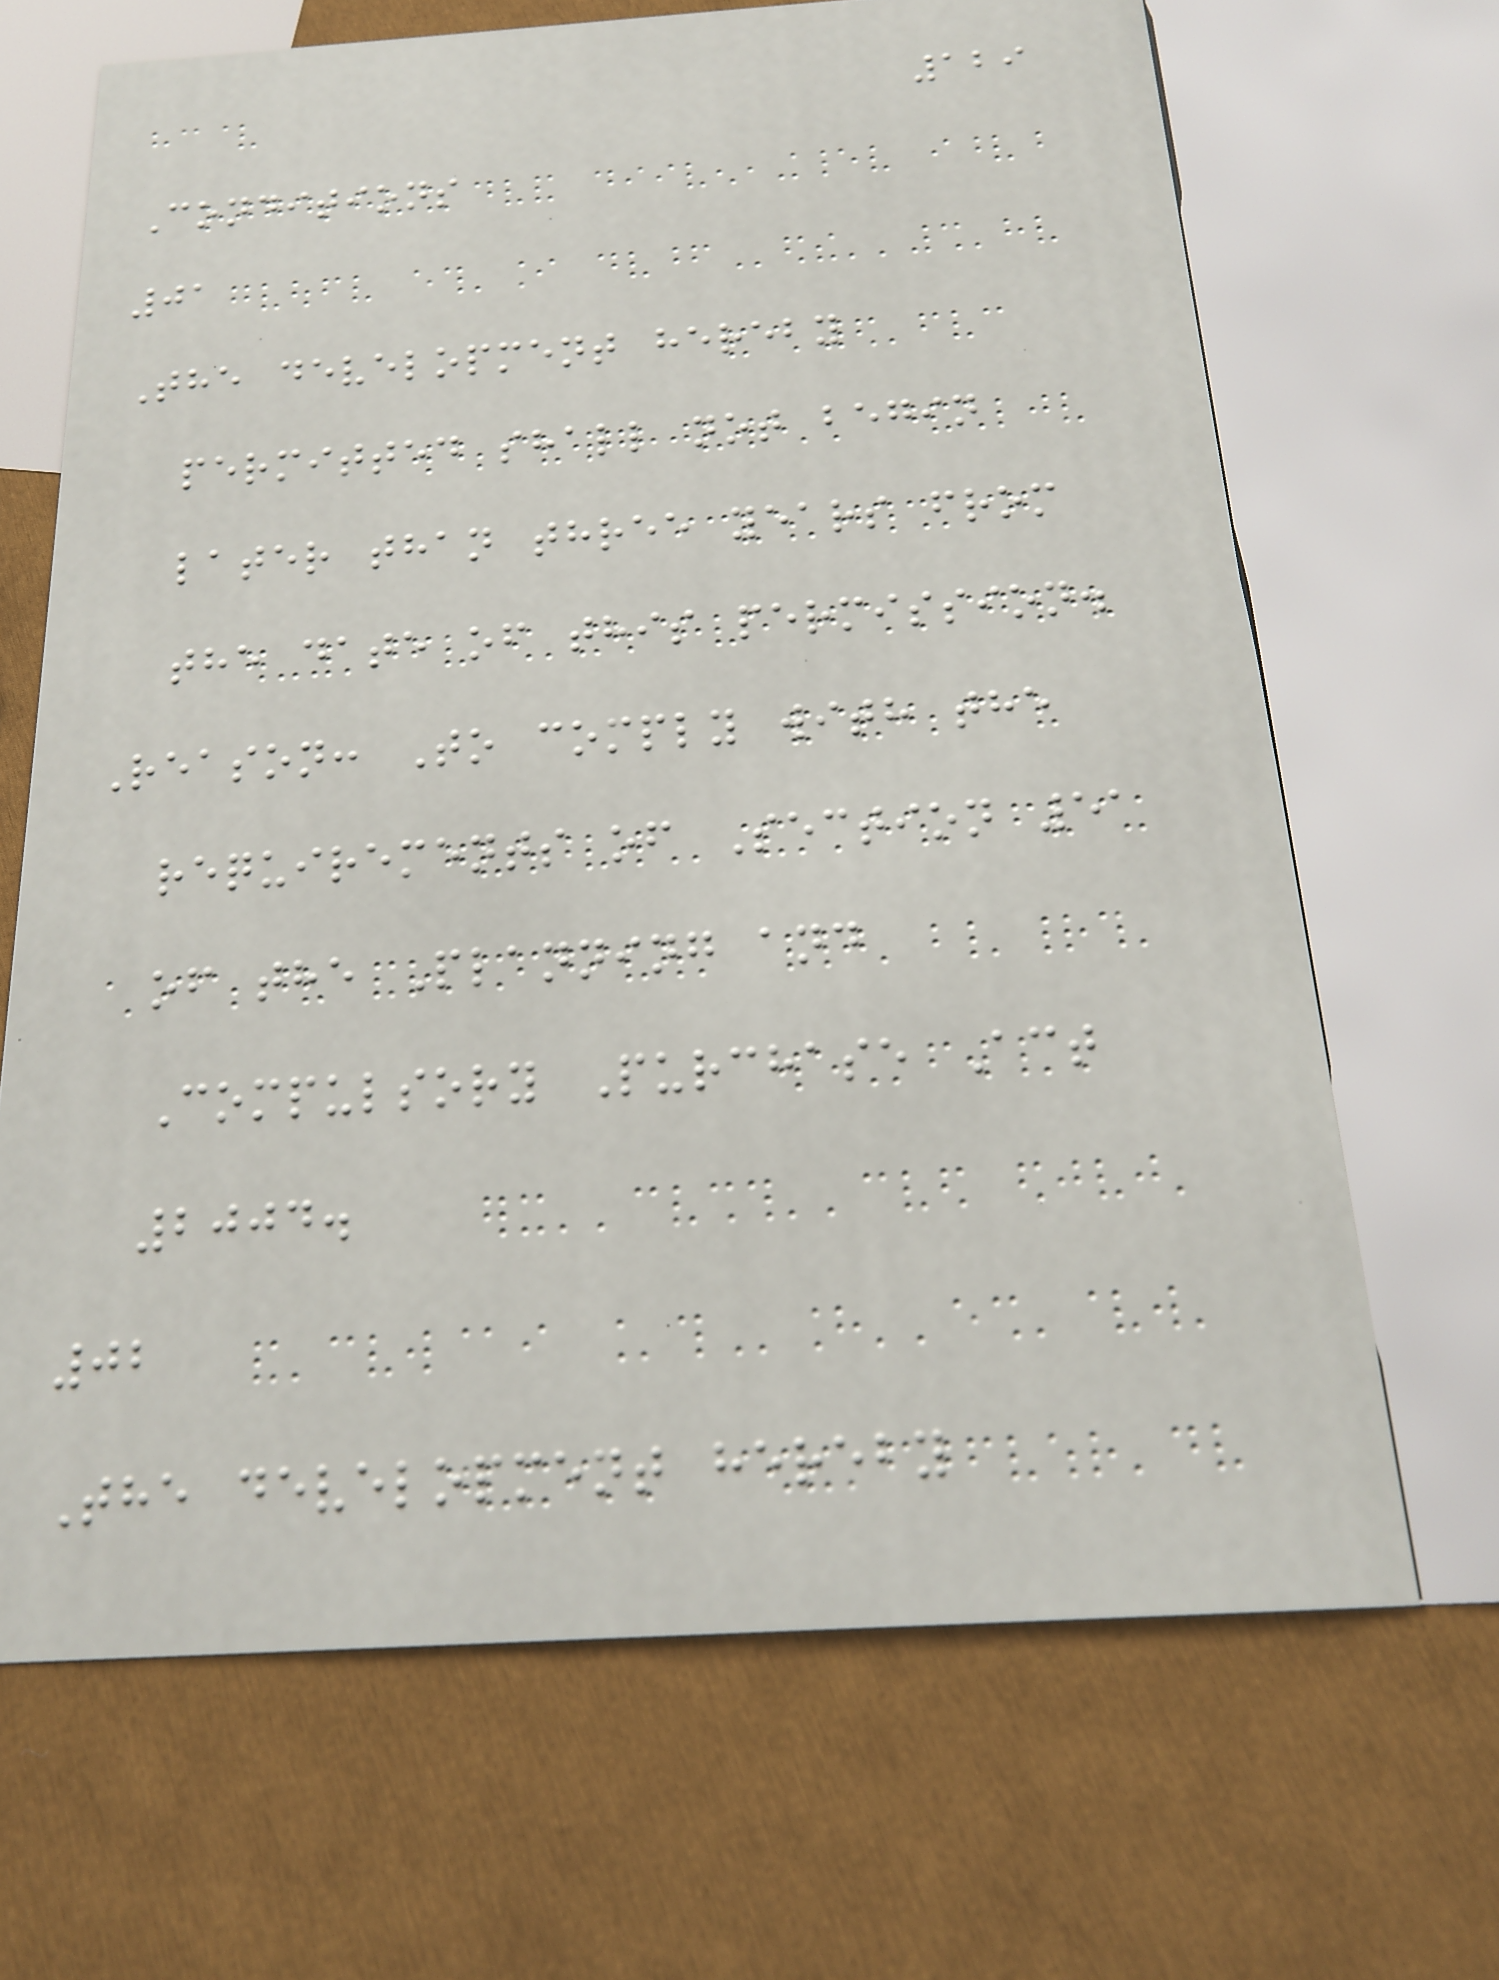129
Conditions
01
The development hereby
permitted shall not begin
later than three years from
the date of this permission.
Reason: To comply with the
requirements of Section 51
of the Planning and
Compulsory Purchase Act
2004.
02
The development hereby
